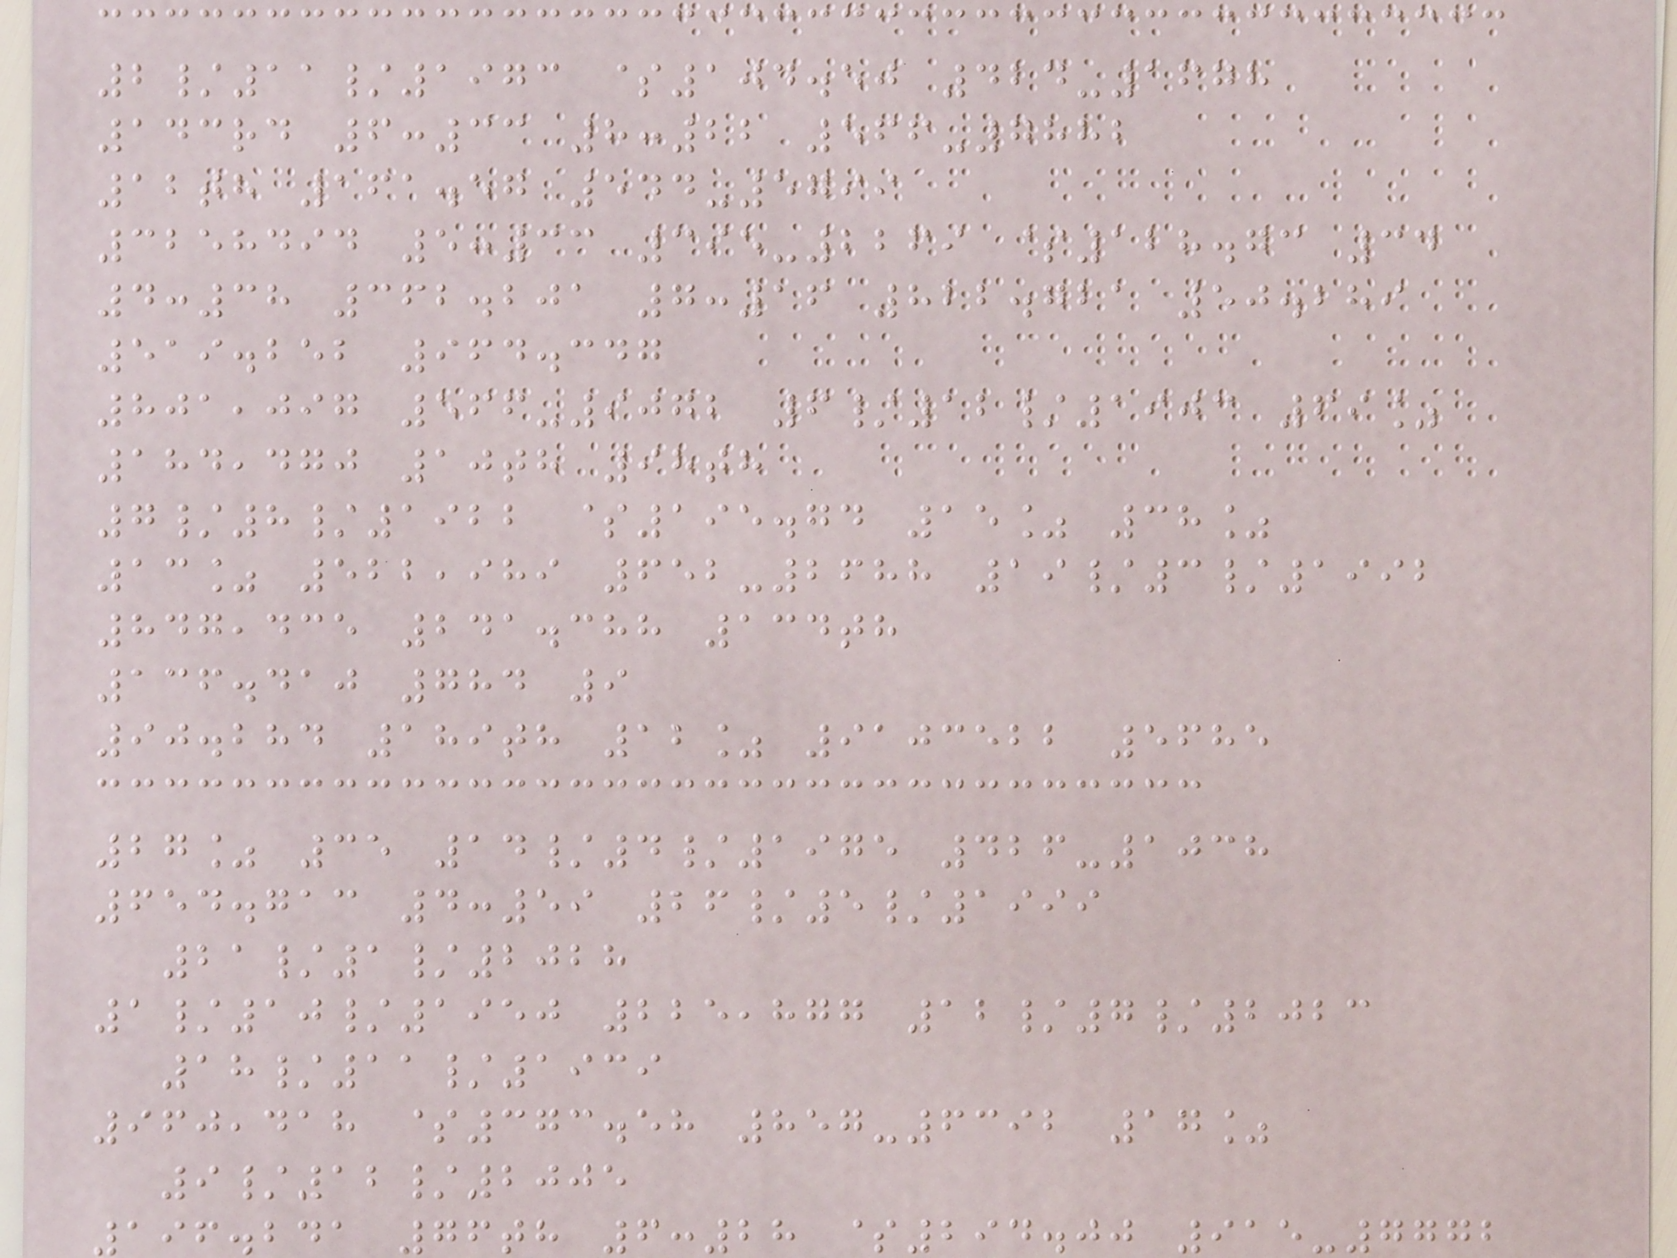2/11/1973 $104.50 424-1678
143rd 6:33 8:22 566-7882
12th 161.57 544-5799
3258494 5:33 395-2269 $128.73 34
4:38 362.201 7:16 822.721 50.289
519.252 964.347
801,097 566-9072 6/12/1903 69%
184,470 10th 98th
7/8/1922 $195.74 15% 38%
13% 522,989 652-2688 19/3/1992
847,435 241.388 134th
136.410 784 9
90.284 189th 12% 9103522 5685
27% 35 14/4/1975 426-1038
654.713 4:59 26/5/1999
21/1/2028
1/10/1950 225,877 12/7/2023
18/11/1939
960,418 $373.58 857-6392 17%
9/12/2005
196.241 76th 6:28 $294.00 915-7772
